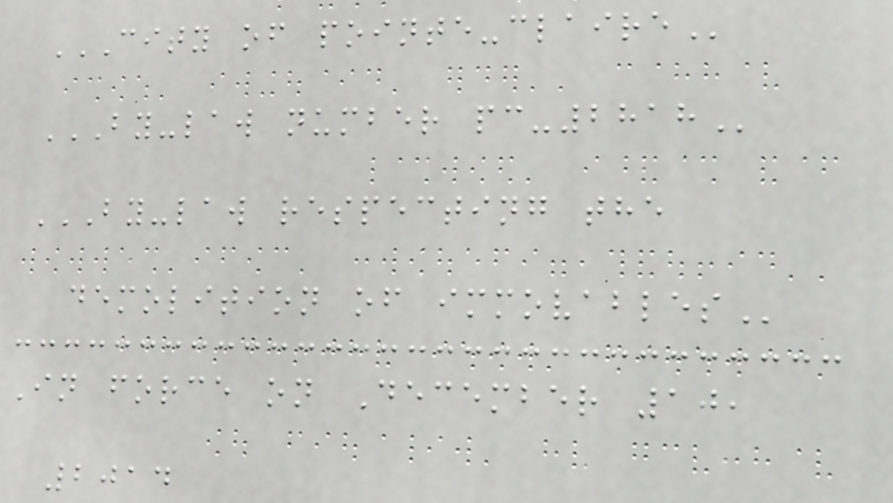CITY OF POINTE-CLAIRE
BY-LAW NUMBER PC-2818
BY-LAW RESPECTING THE
DEMOLITION OF IMMOVABLES
In force on December 10,
2014
